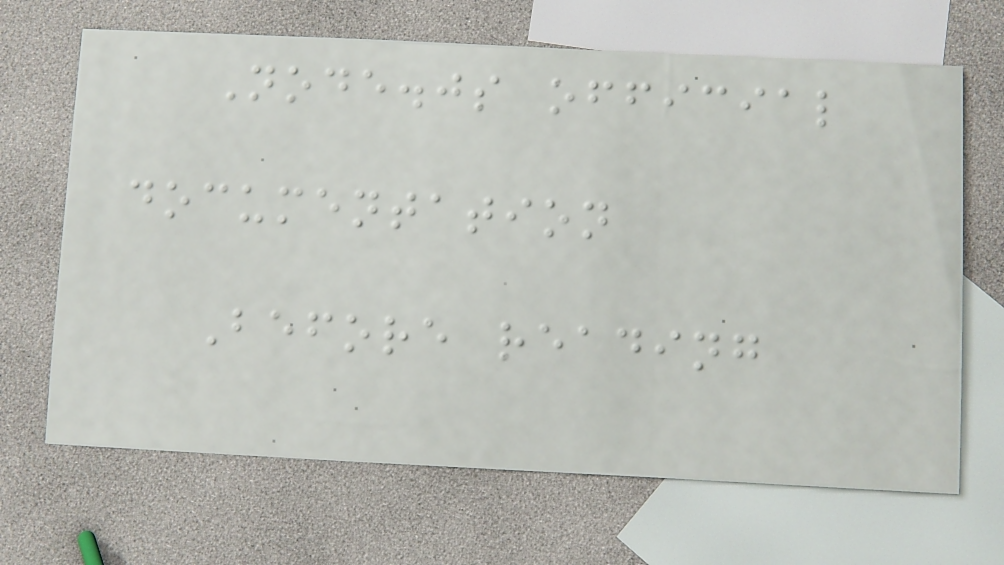Node.js official
documentation
Before reading
